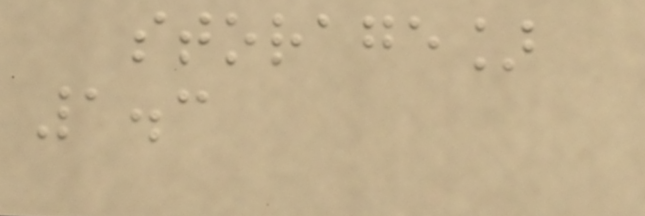storage]
1.3
